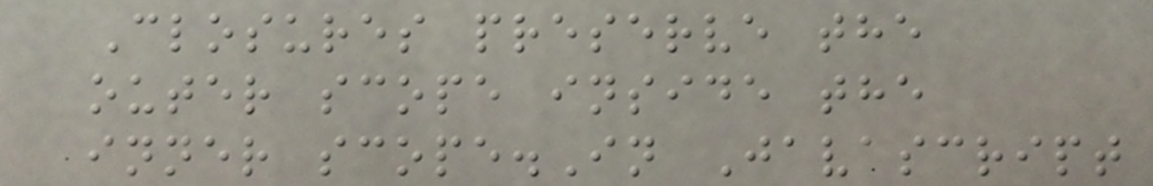Closures preserve the
outer scope inside the
inner scope.In Javascript
